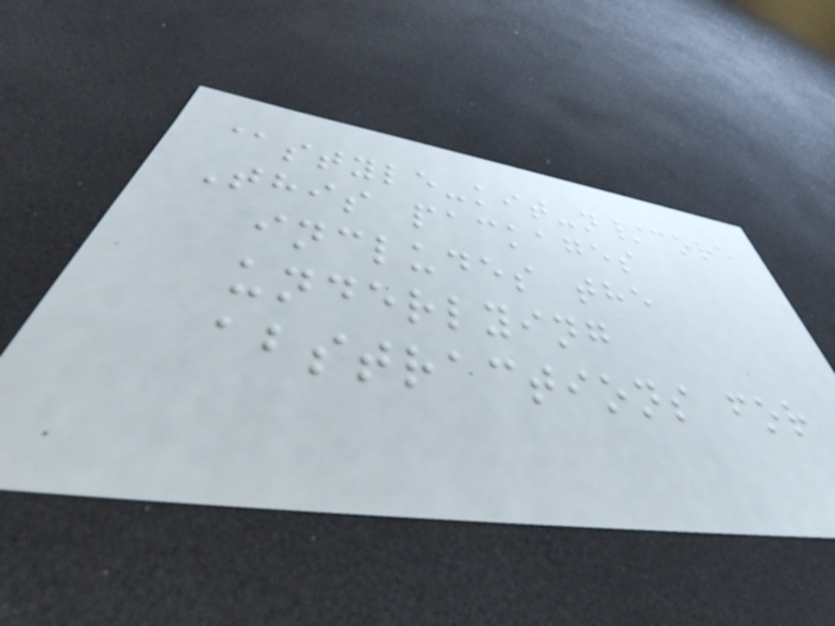@style-kit-n/core
This packages
includes the
underlying
abstractions for
